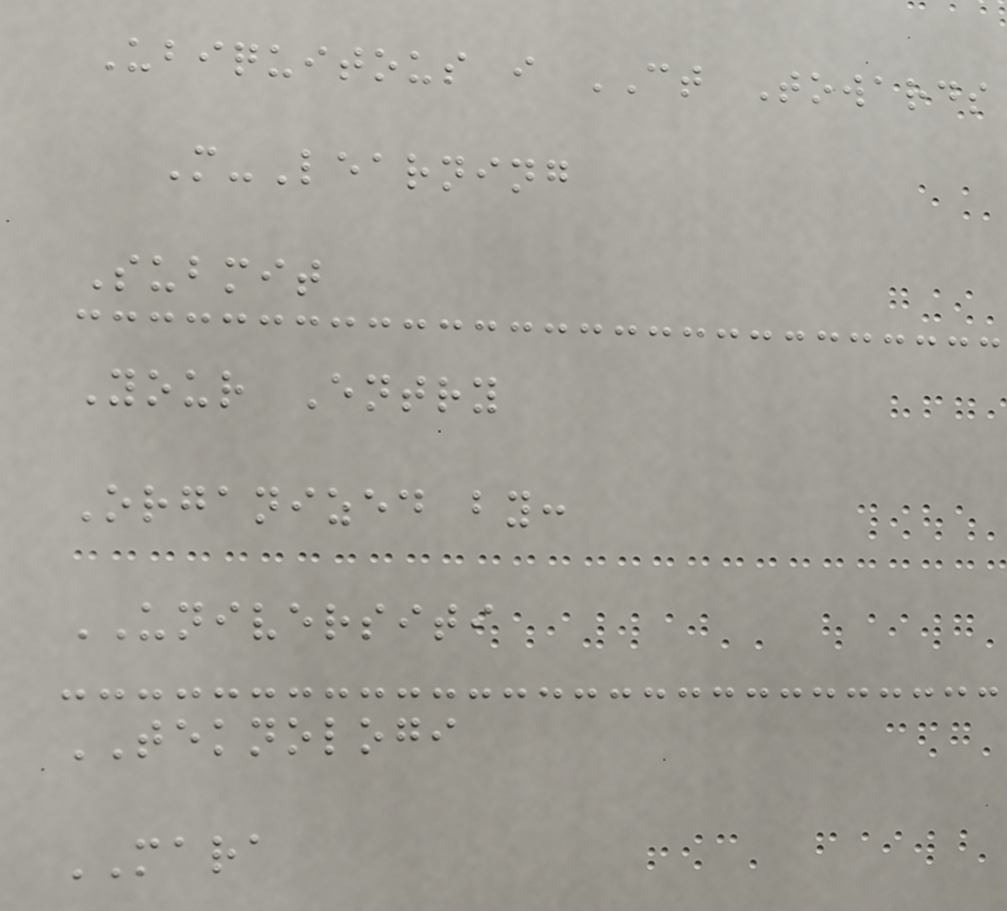Ubiquitous i CT Towards
M-Learning
Submit
Your Entry
Organized by:
UNIVERSITI
TEKNOLOGI
MARA
